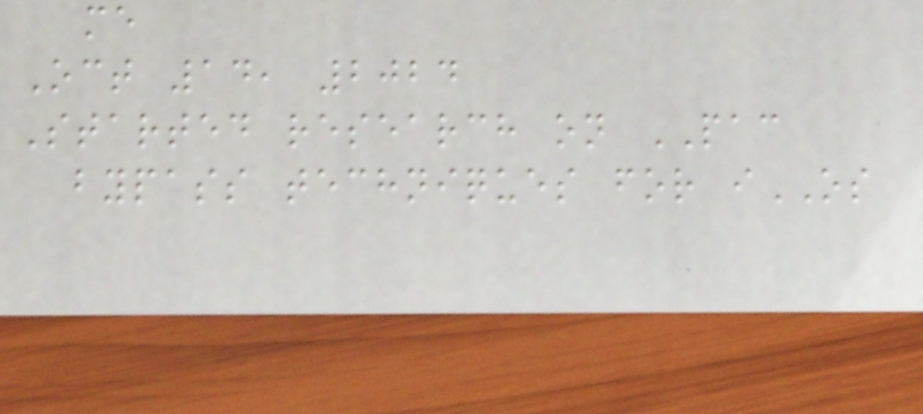me
Oct 14, 2024
Started research on PAC
bypass techniques for iOS
